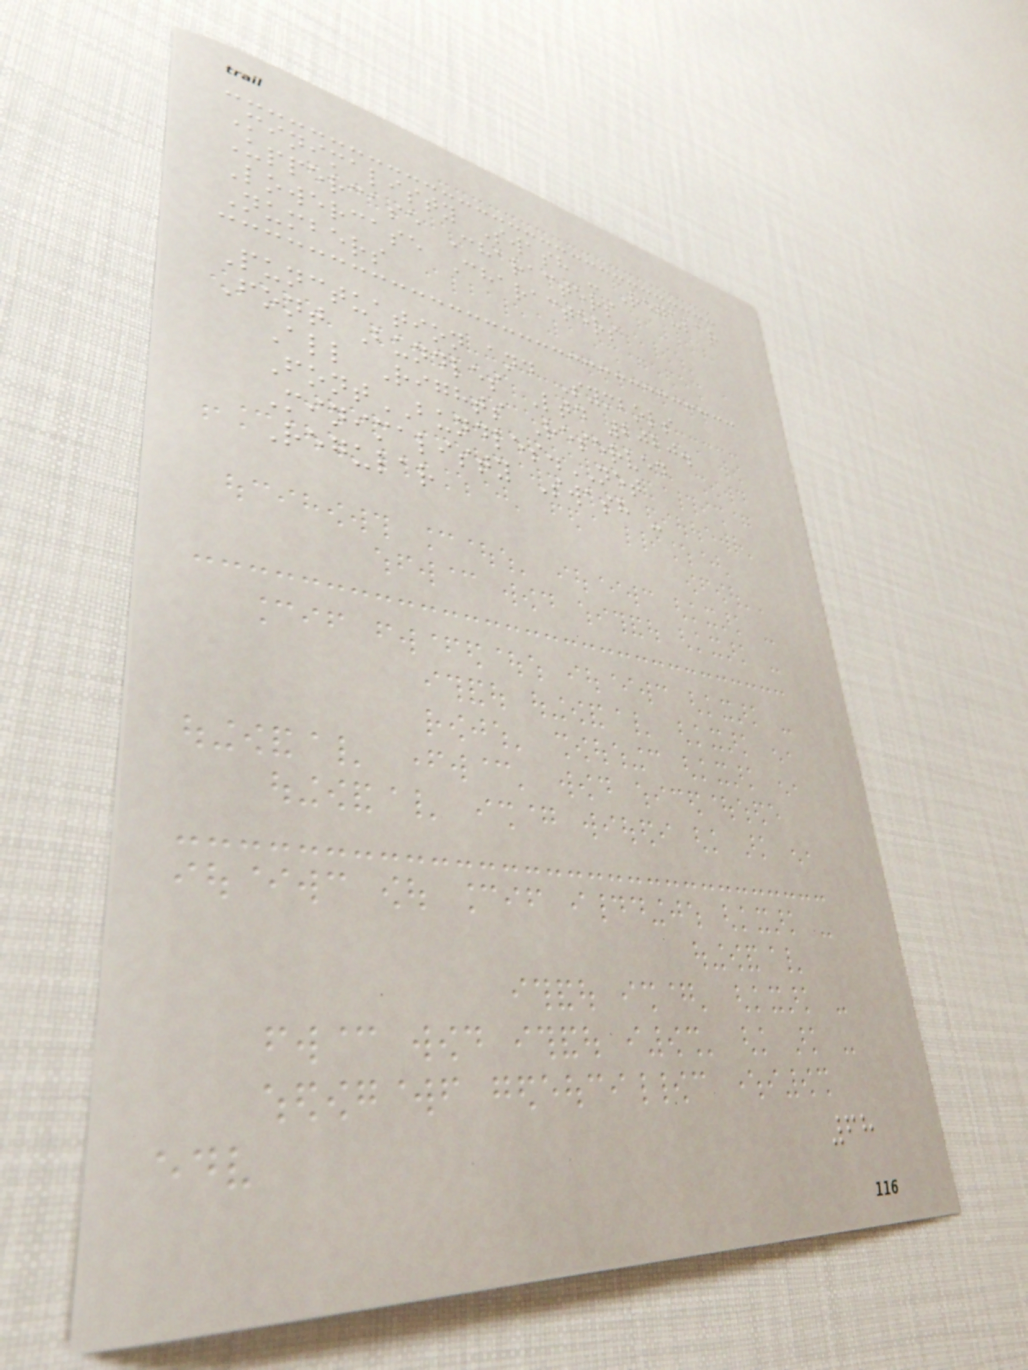Minimalisty Swash - Regular
Uppercase Characters
Lowercase Characters
Numbers
Punctuation and Symbols
Font Bundles Ltd 2020.
All Rights Reserved
FontBUNDLES.NET
Minimalisty Swash -
Regular
68
